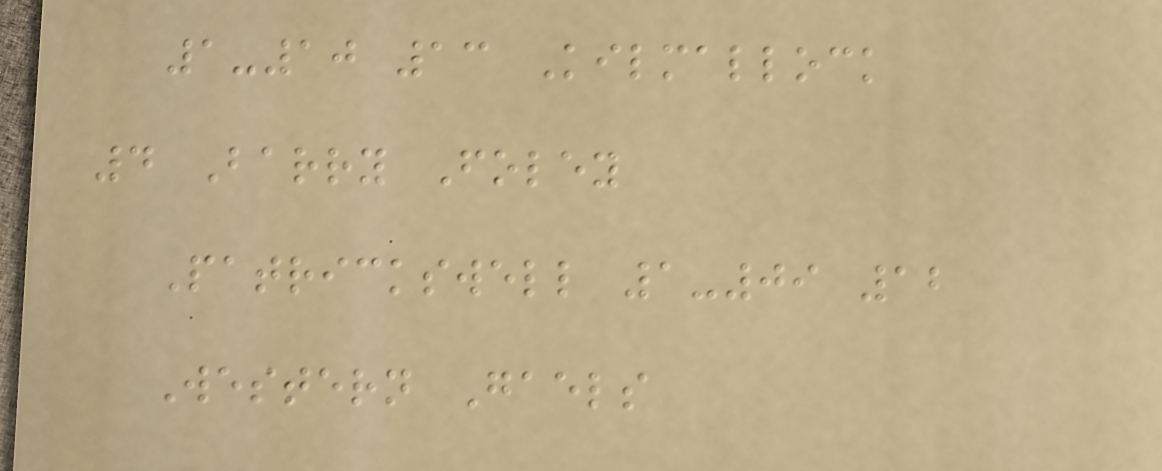1-10 13 Kilmallock
4 Barry Foley
Patrickswell 1-09 12
Western Gaels
